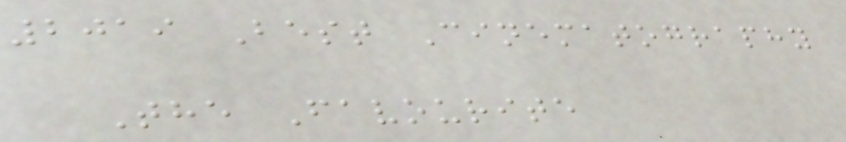2019 Best Cinematography
The Favourite
